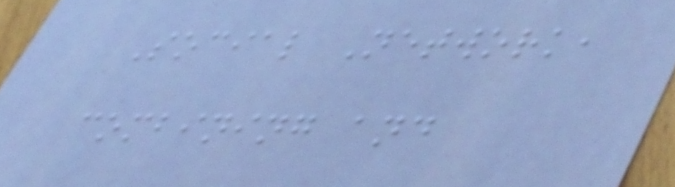Social Network,
combining and
